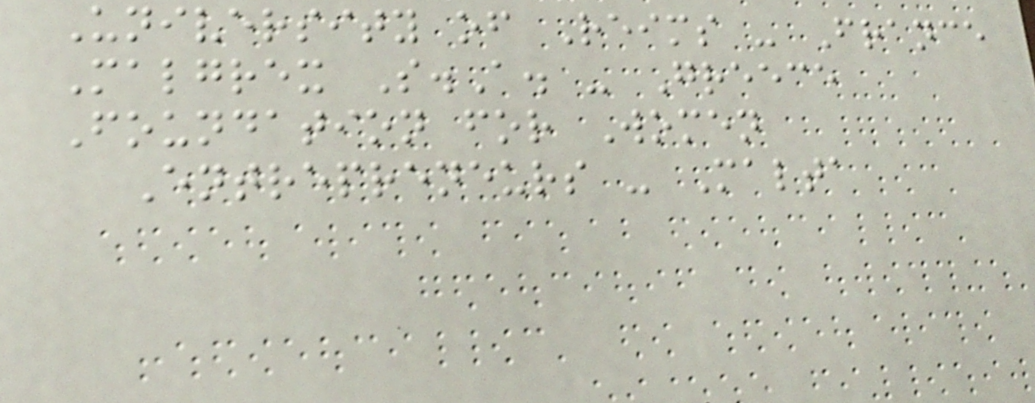University of Reims - France
Malgrex S.A. - Greece
Foundation for Women
Entrepreneurs - Malta
